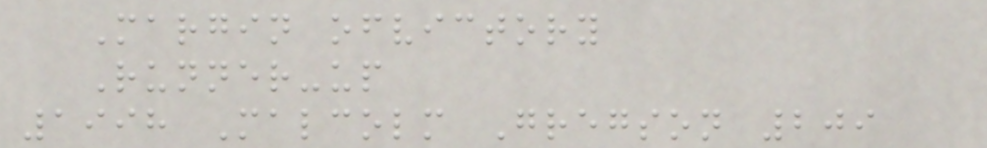Margin ofvictory
Runner-up
1998 Malcolm Gregson 209
